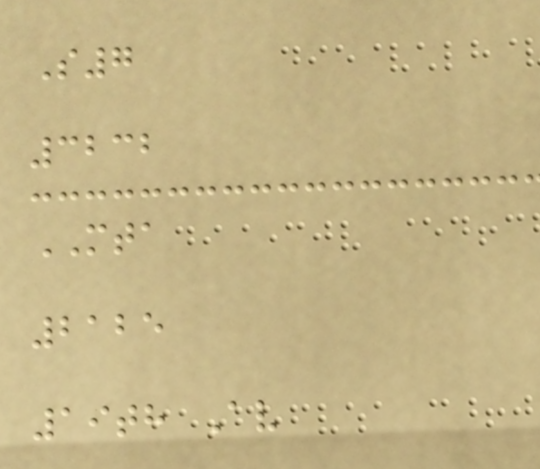S7
3232
MTA
2125
19th Av
